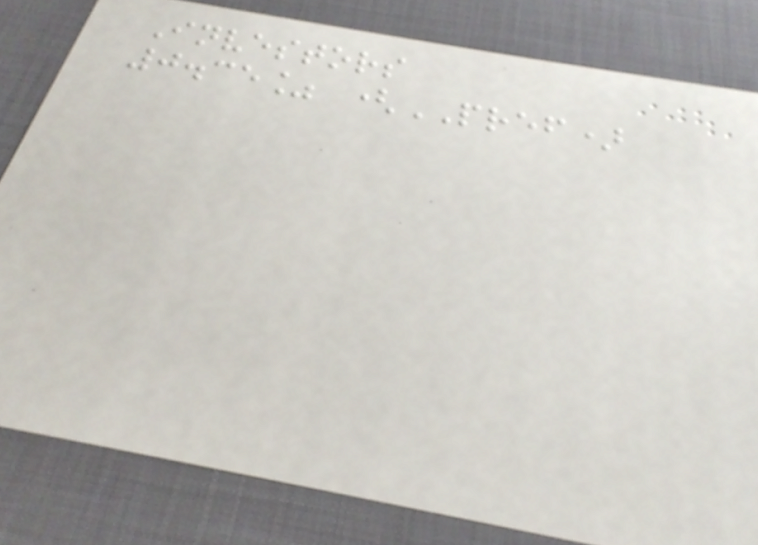Investors
0.35% (PREF)
